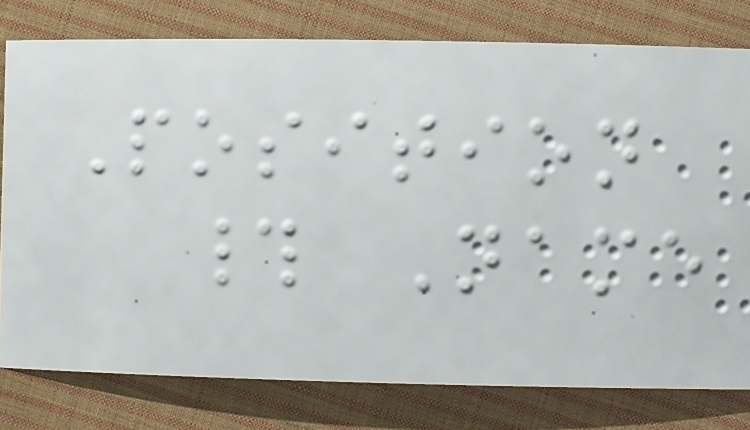Position
# Name
